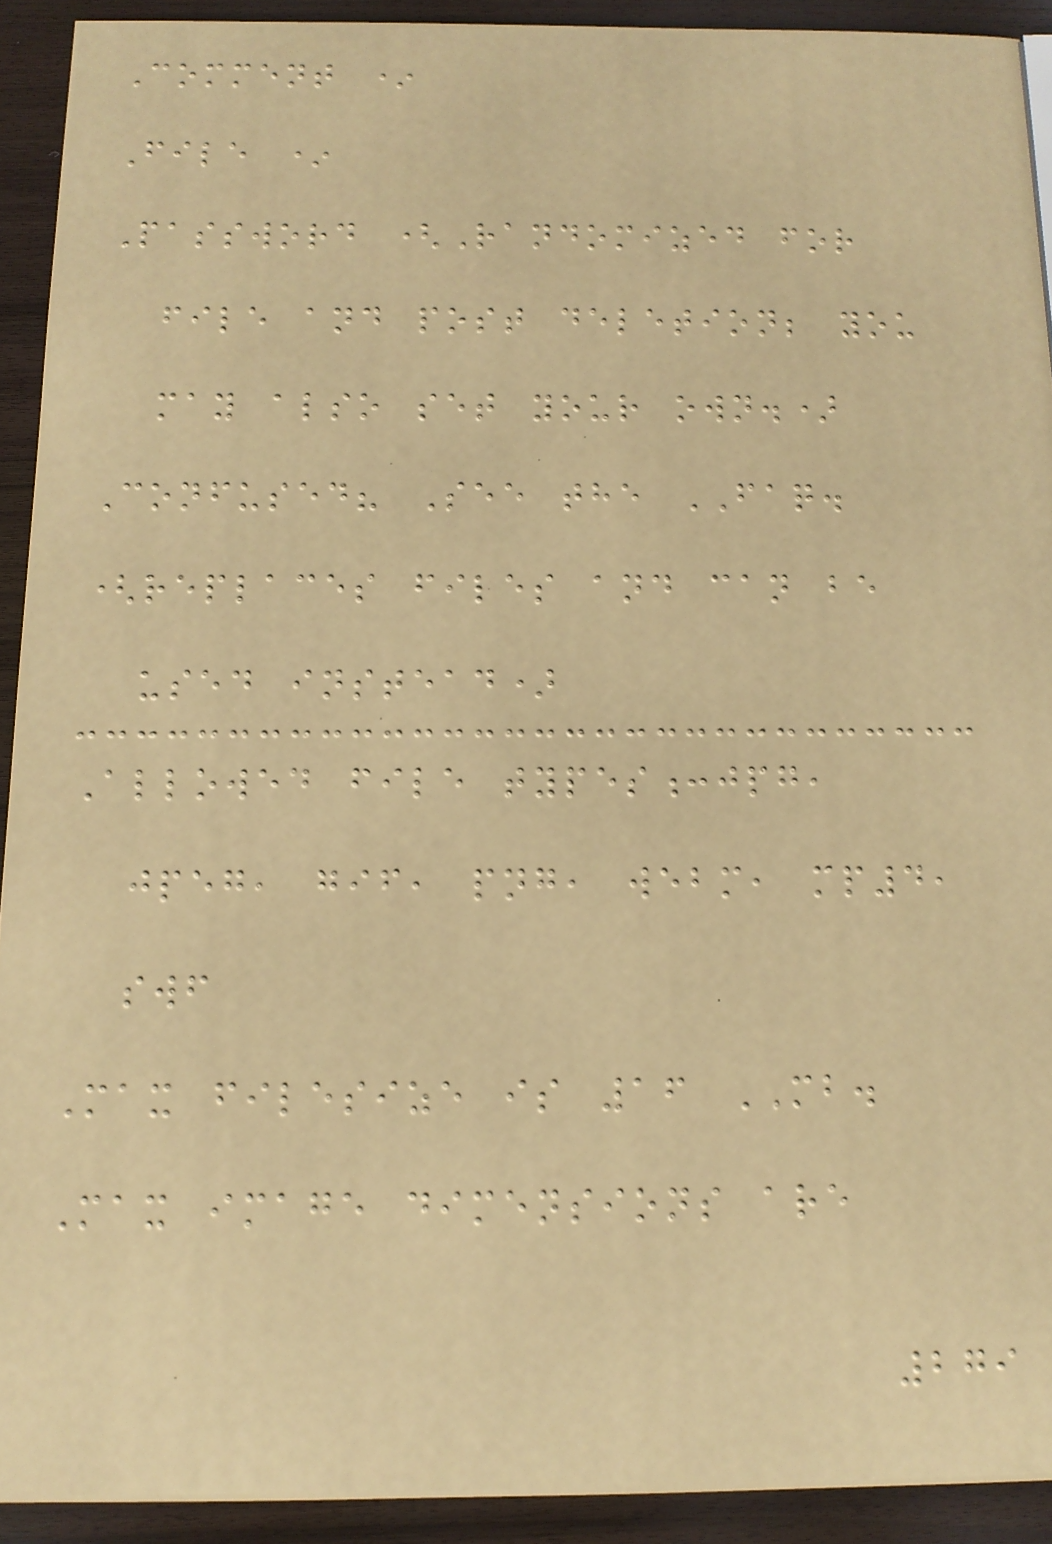Comment *
File *
Password (Randomized for
file and post deletion; you
may also set your own.)
Confused? See the FAQ.
(replaces files and can be
used instead)
Allowed file types:jpg,
jpeg, gif, png, webm, mp4,
swf
Max filesize is 16 MB.
Max image dimensions are
279
